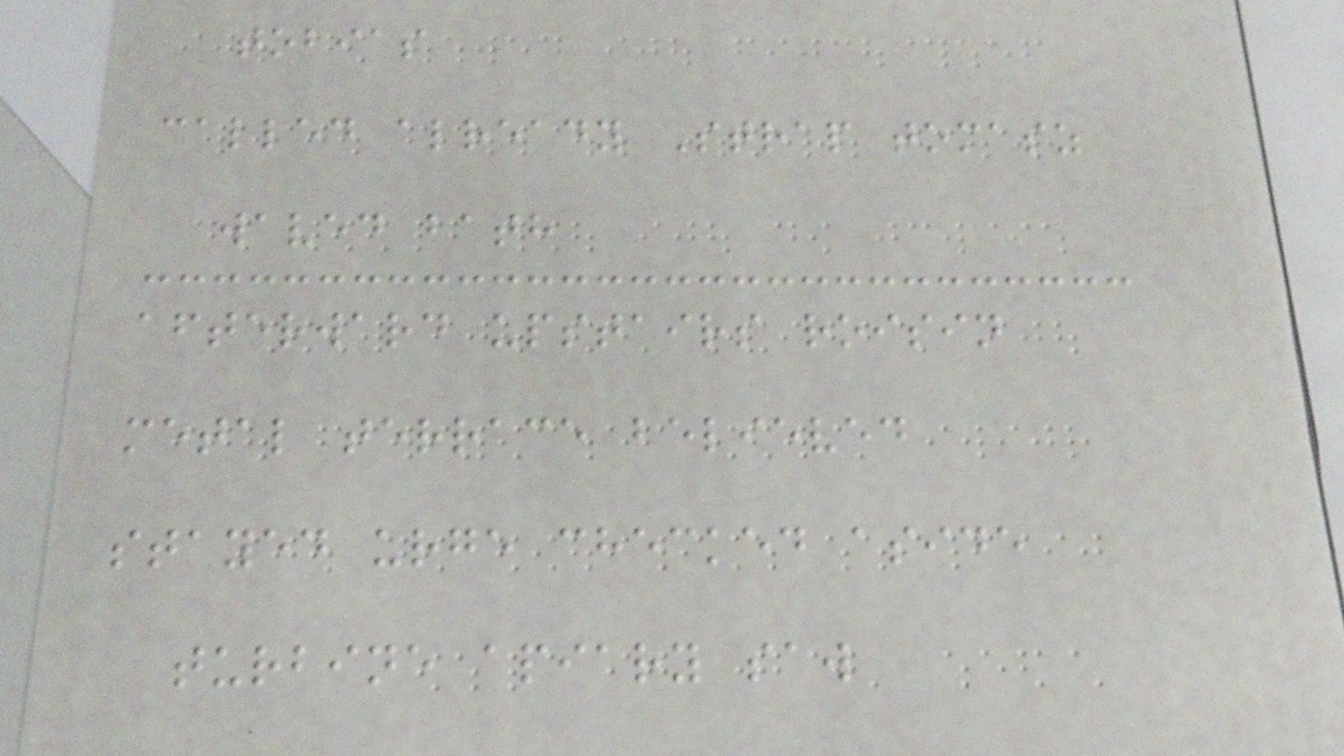tobias
called already Strap tomasz
waved bath
afterward upstairs roisin
metal terrace believed
stayed urge checked aside
turbine apiary saw
